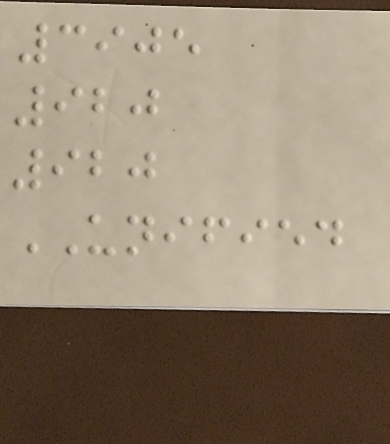3905
920
920
UNIFIED
